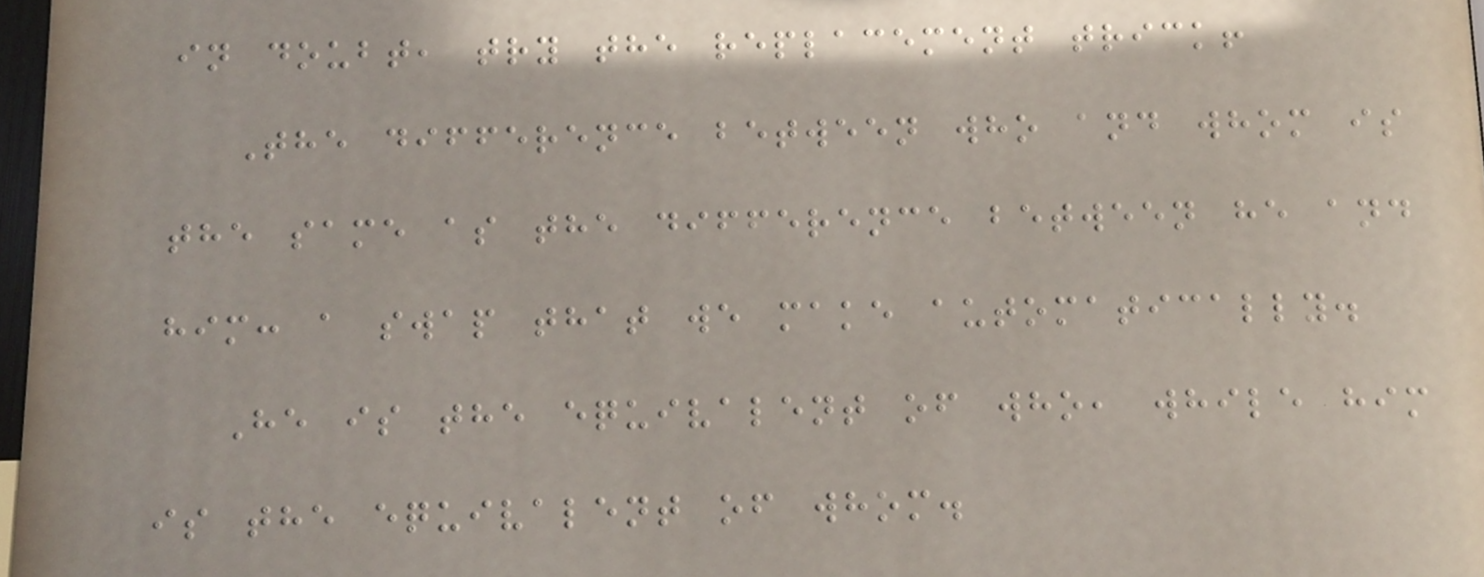in doubt, try the replacement trick!
The difference between who and whom is
the same as the difference between he and
him: a swap that we make automatically.
He is the equivalent of who, while him
is the equivalent of whom.
